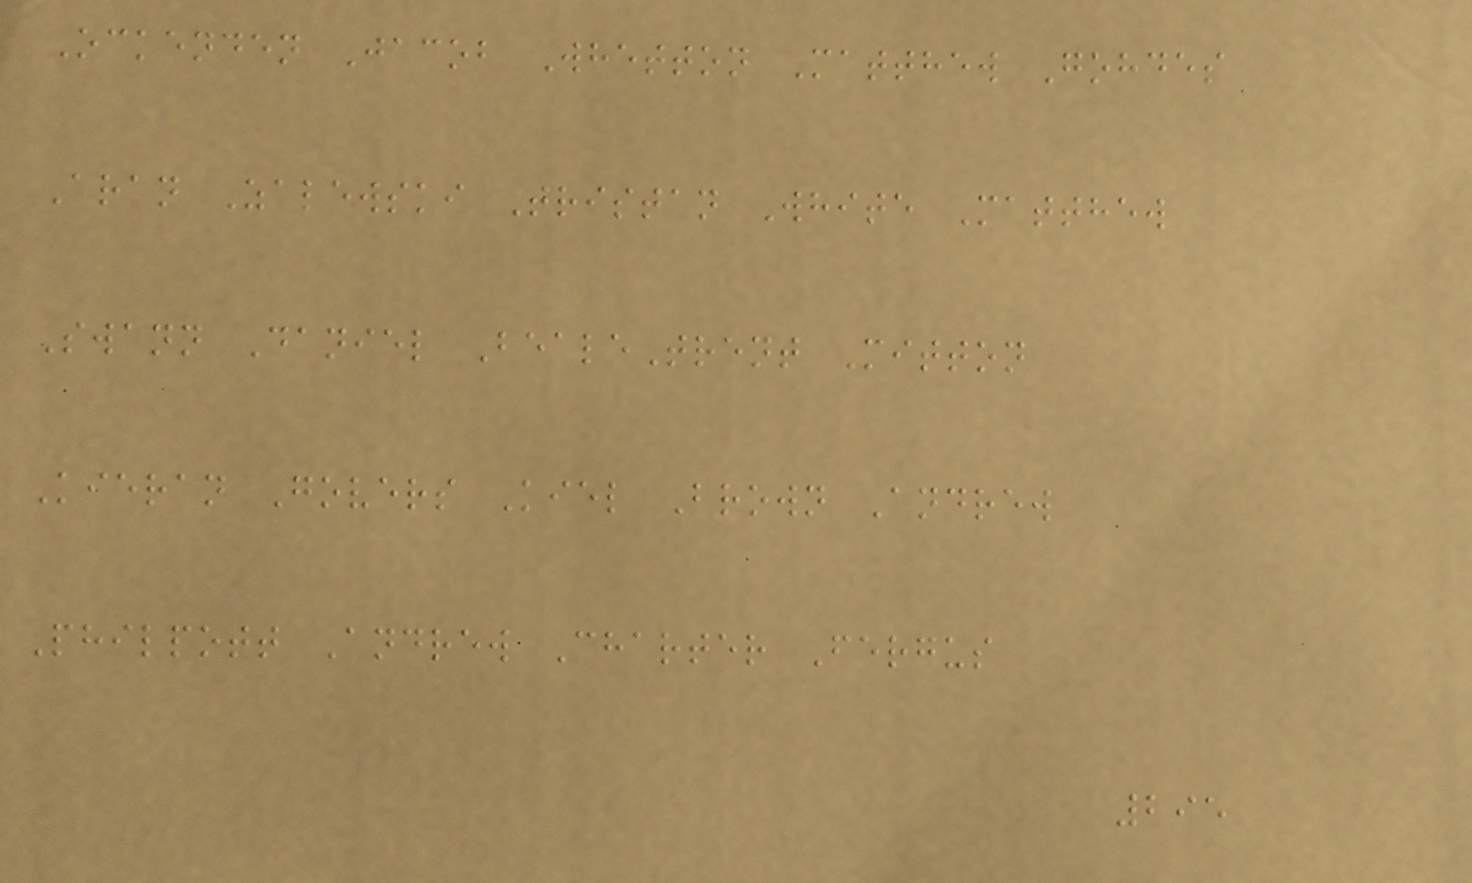Ockenden Jacob Whetton Matthew Gohdes
Aran Zalewski Tristan White Matthew
Swann Daniel BealeTrent Mitton
Kieran Govers Kiel Brown Andrew
Philpott Andrew Charter Fergus
295
